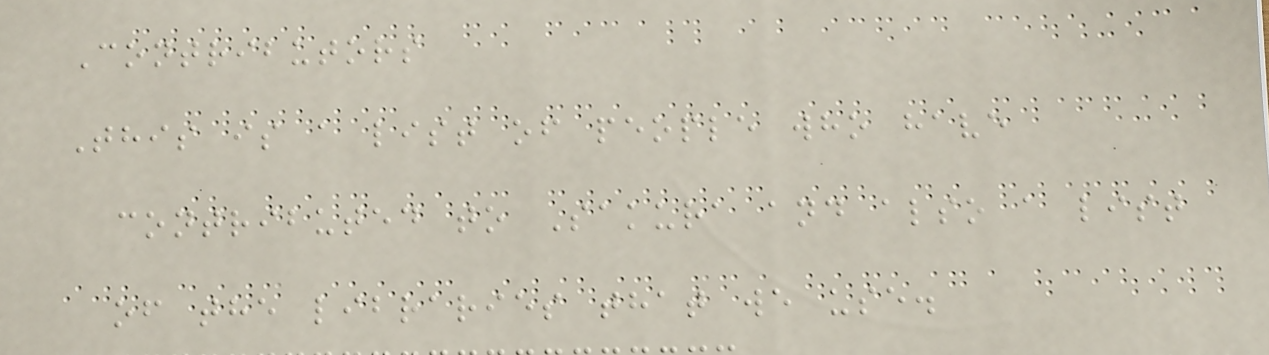Contributors
This is a list of people who have
contributed to Sakura and also a list
of the libraries that we use.
